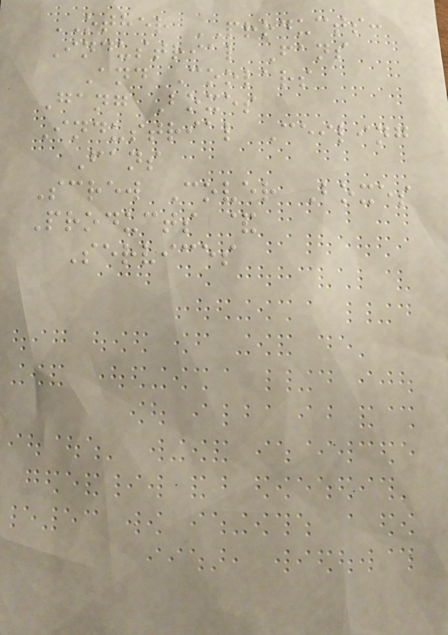OTHER PRODUCTS:
Industrial Fans
And Coolars
Gang Boxes
Industrial Ceiling
Fans
Screw Cover Boxes
Products &
Services
